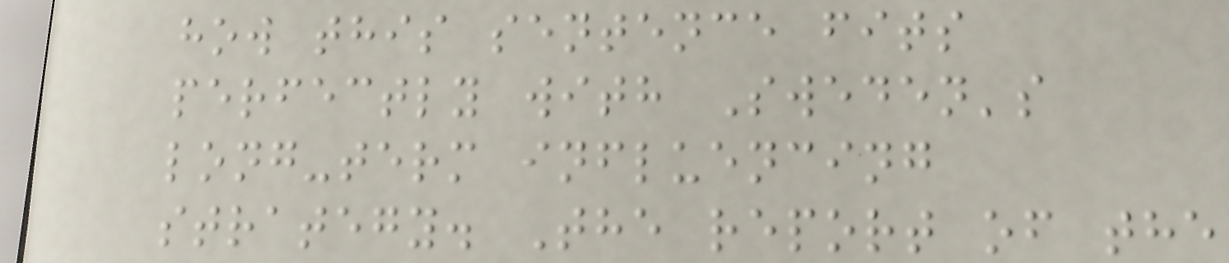how this sentence fits
perfectly with Sweden's
long-term influencing
strategy. The report of the
